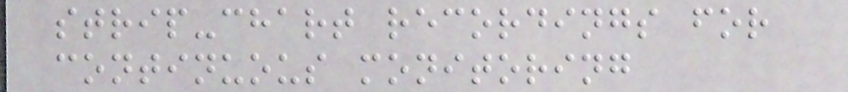strip-chart recordings for
continuous monitoring
